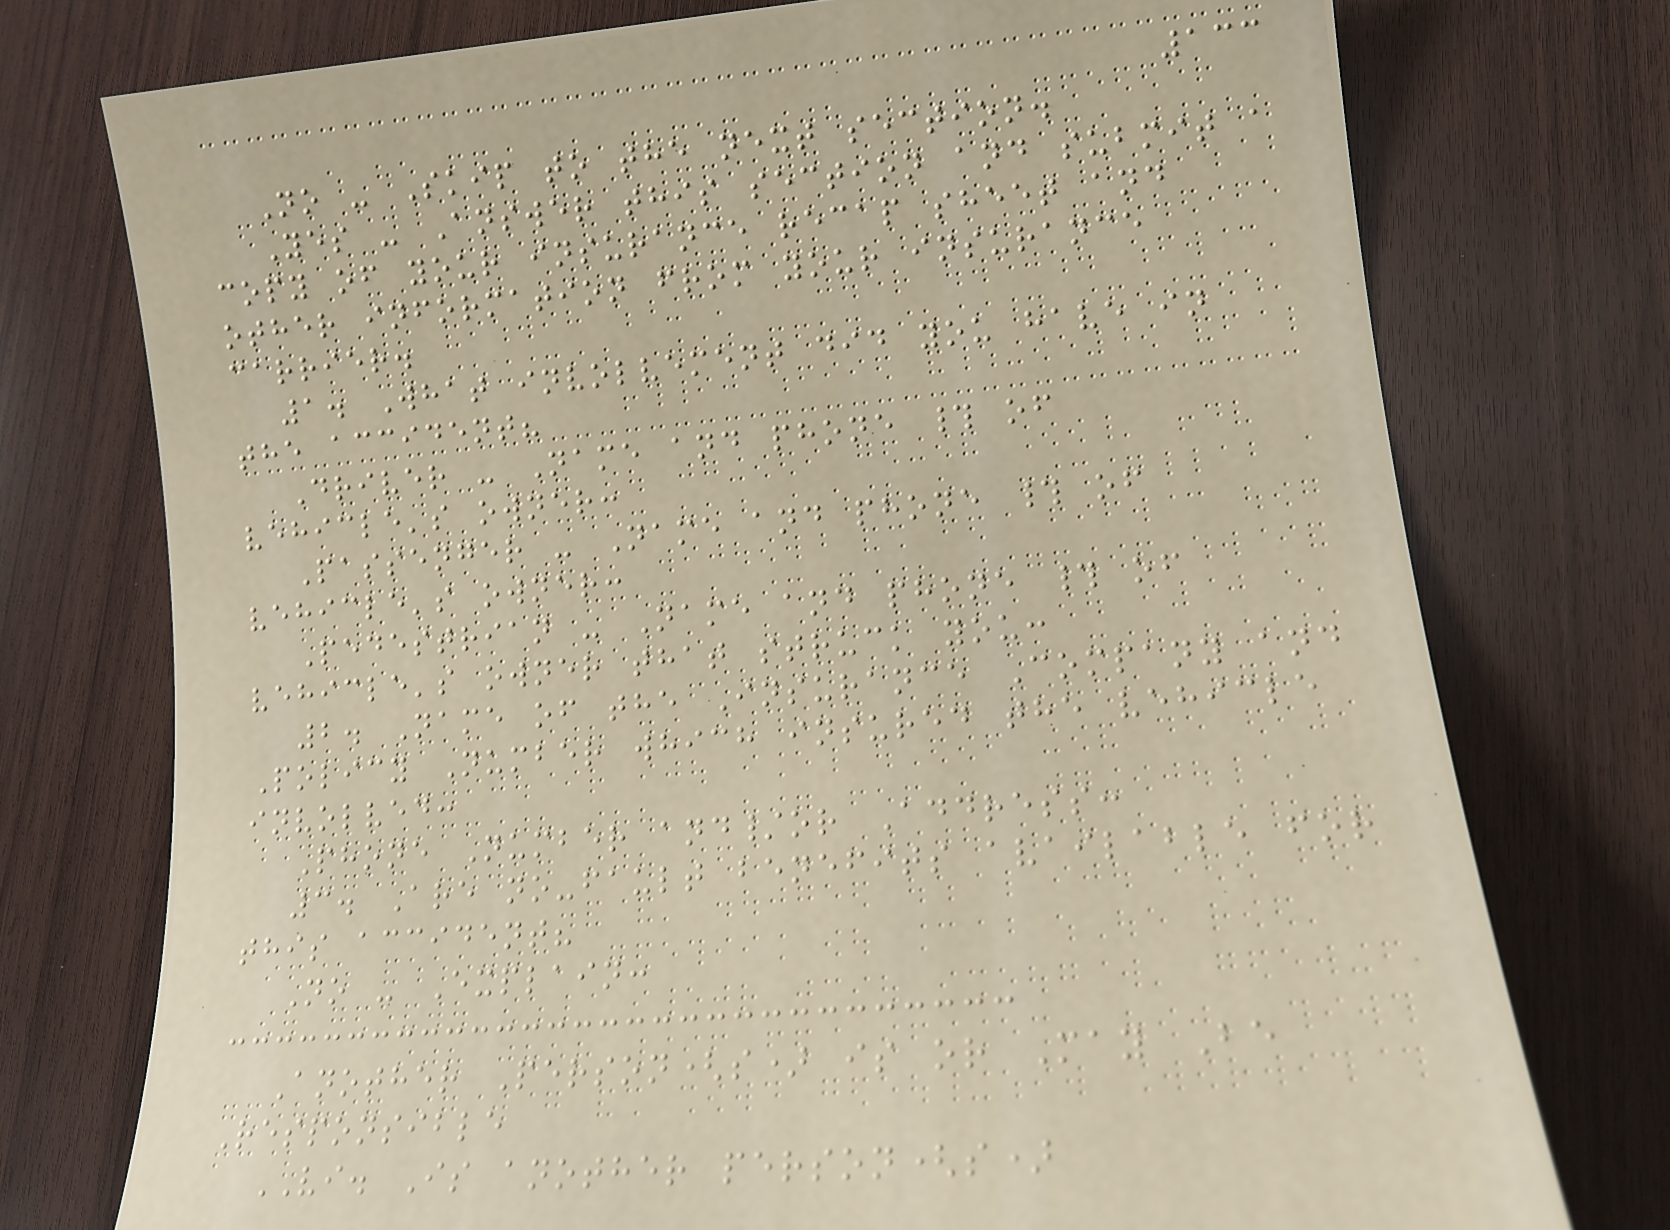133
No - Skip to the next section.
Yes - Answer this section and submit a
copy of your insurance recap sheet and
other information from your insurance
carrier.
1. What involvement did you have in
the accident?
Driver - Name and phone # of
vehicle's owner:
Passenger - Name and phone # of
vehicle's owner:
Pedestrian - Name and phone # of
vehicle's owner that struck you:
2. Name of the Insurance Company and
Policy Number which insured the vehicle
involved:
Phone Number and/or Address:
3. Are no-fault benefits available for
this accident?
No - Explain:
Another Person(s) is or May Be
Responsible
VI. Is another person(s)
